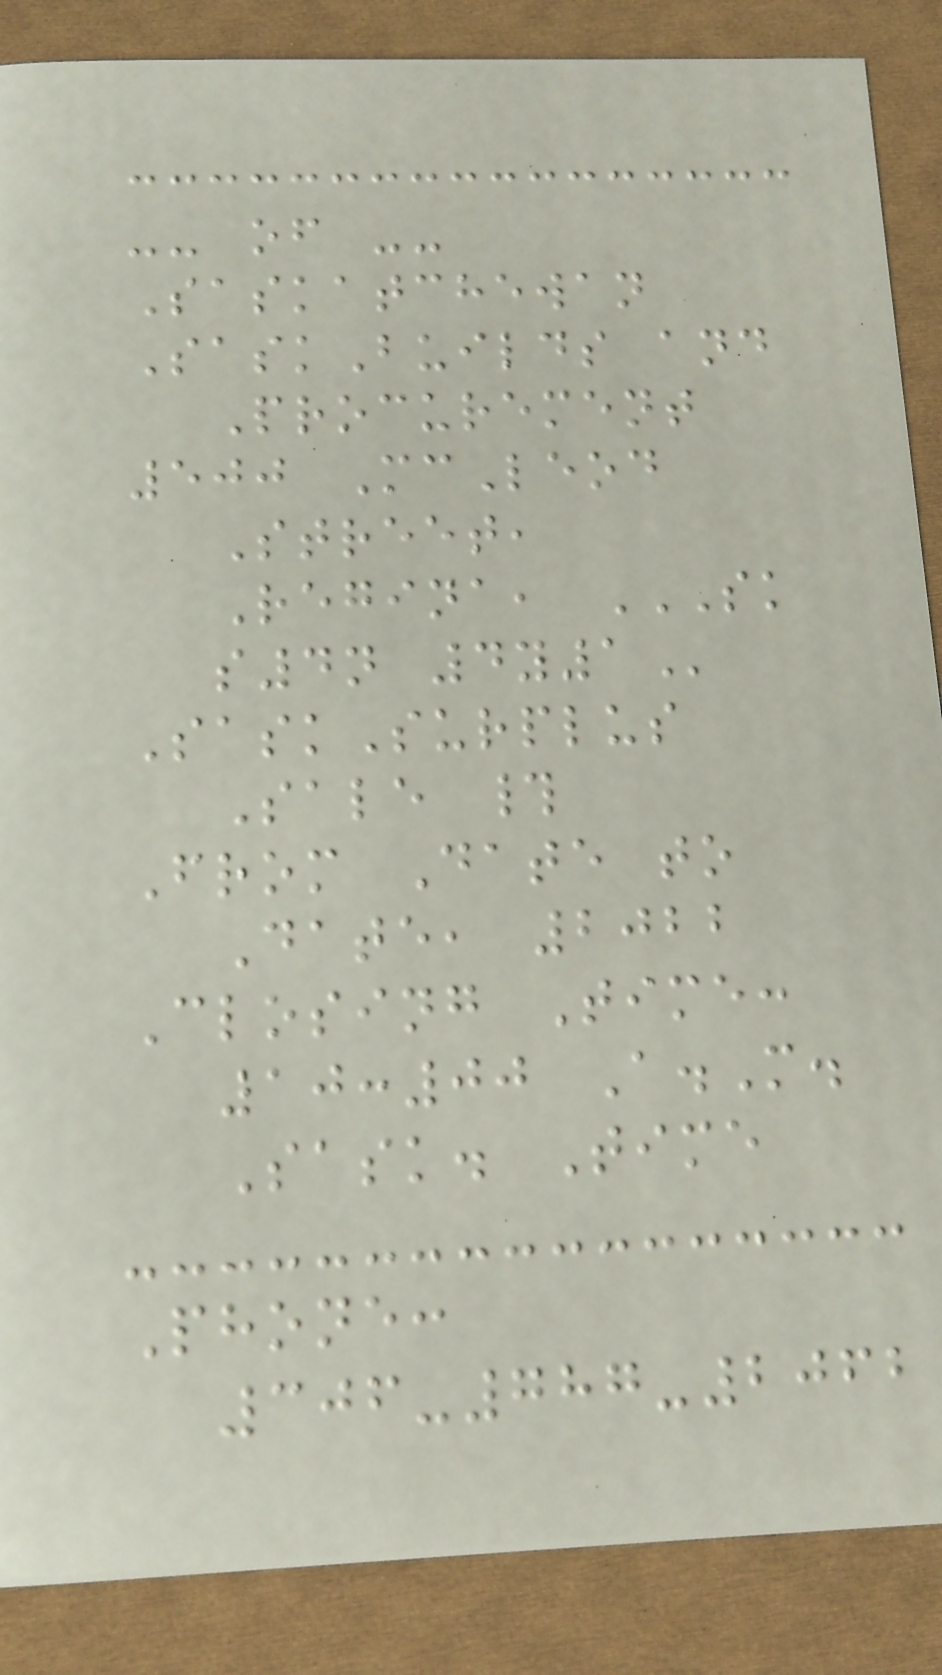-- of --
Saskatchewan
SaskBuilds and
Procurement
500 McLeod
Street,
Regina, SK
S4N 4Y1
SaskSurplus
Sale #
From Date to
Date, 2022
Closing Time:
10:00 A.M.
Sask. Time
Phone:
306-787-2062
